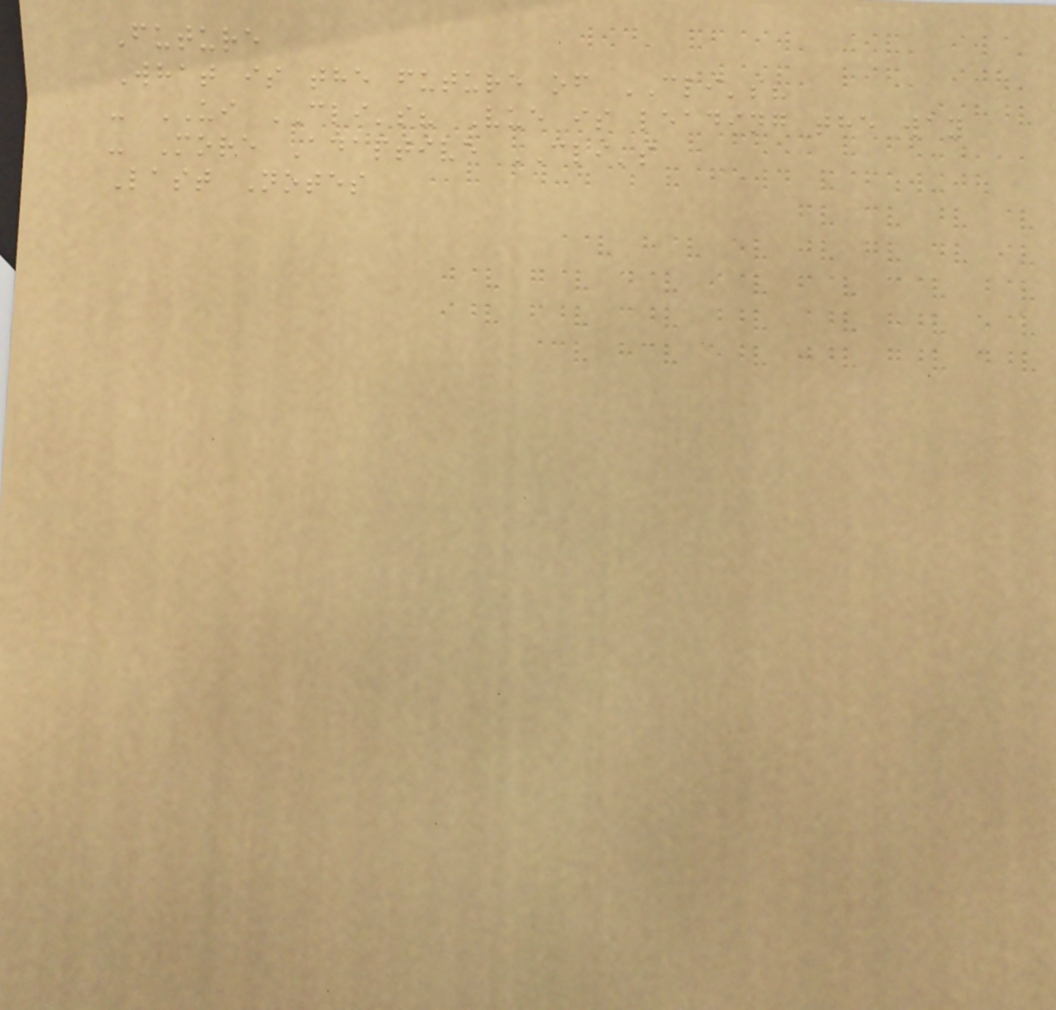Future
What is the future of CLI's?
- UI CLI's? Vue is leading the way
- More Adaptive CLI's
Last Notes
